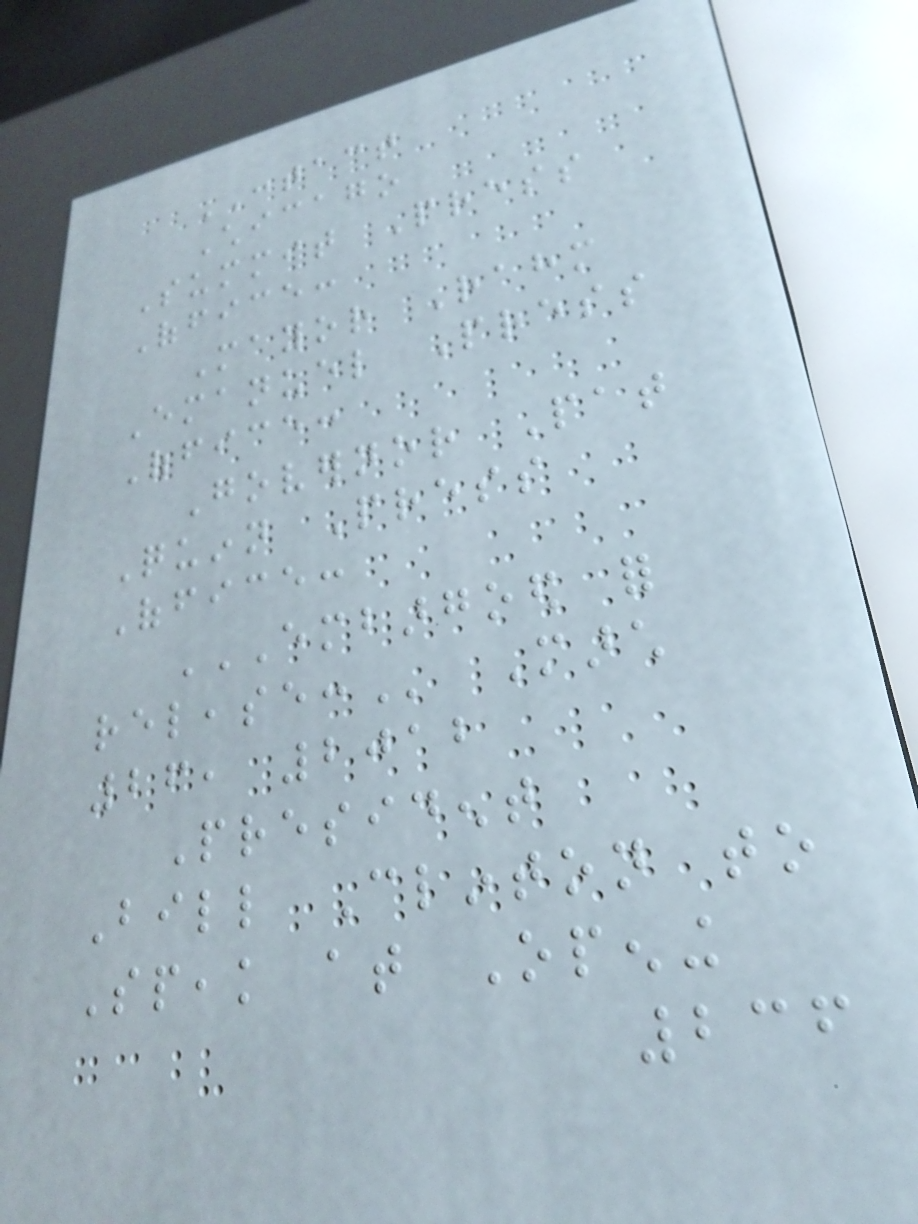CONTACT
Chicago
Summit Press
Office:
Mayor Rahm
Emanuel Press
Office:
Governor Pat
Quinn Press
Office:
EMBARGOED FOR
RELEASE: March
26, 2012
President
Bill Clinton to
Speak at Opening
236
